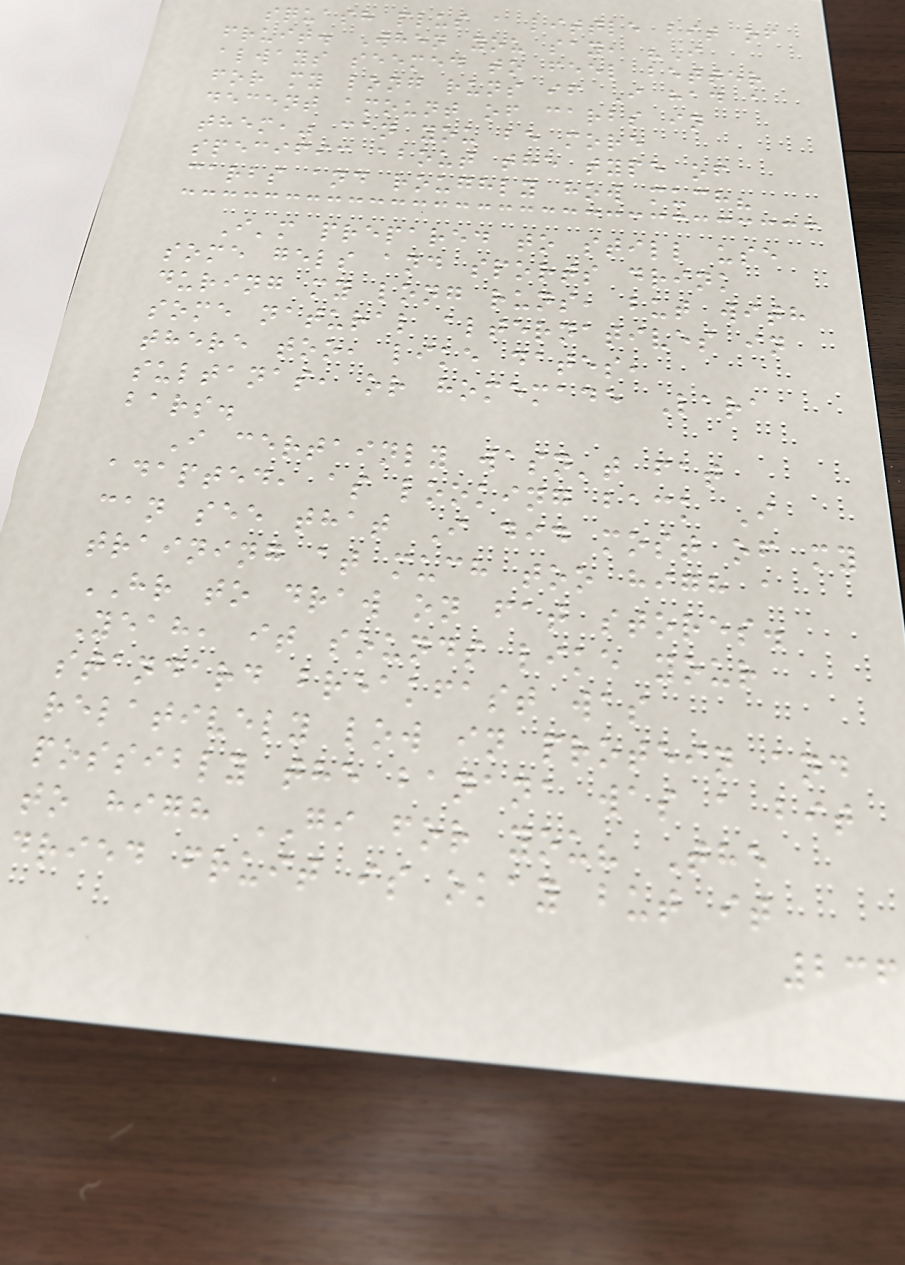squash plus a little bit of
fruit. When you say, "I
always seemed to feel better
for my long runs if I had a
decent amount of carbs in
them," can you be more
specific about the type of
carbs and roughly how much?
I'm prepared to still use
some gels and sports drink
during my long runs, but with
some natural alternatives in
there too, like dates,
sultanas, or homemade Lara
bars.
I certainly wasn't fat
adapted, as looking back I
can see that I did most of my
training at much too high a
HR to draw on fat stores.
Yeah, it sounds like your
standard breakfast was
relatively low in protein and
possibly the banana was a bit
to high GI for you? The
dried fruit is okay but it
236
